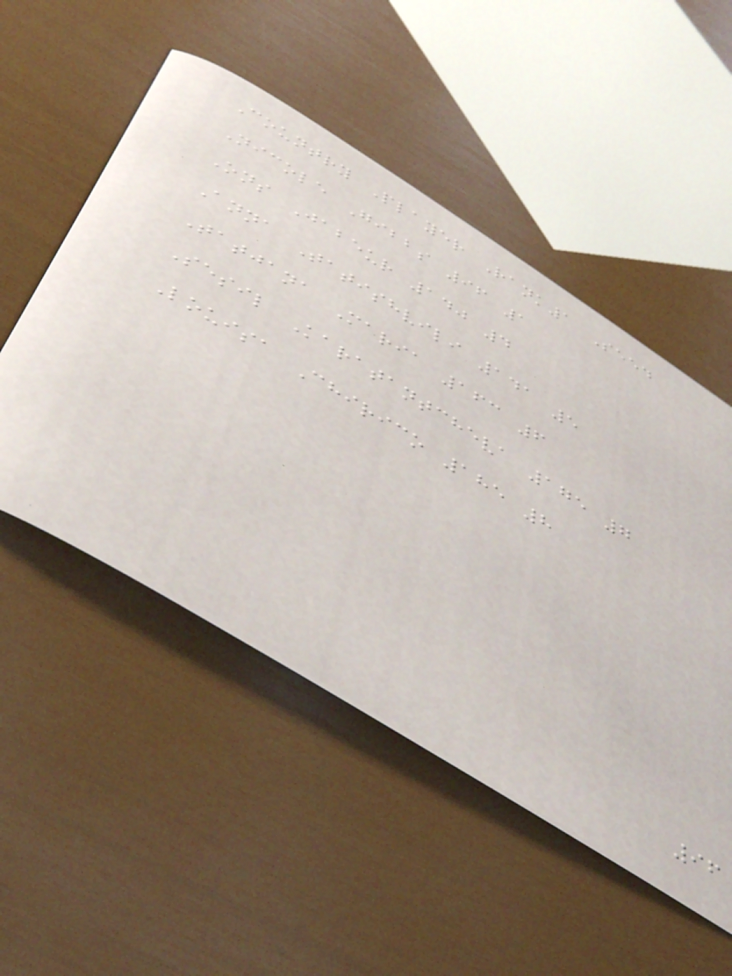Country Player Rank1 Seed
Nicole Gibbs 96 1
Ons Jabeur 140 4
Anna Tatishvili 141 5
Tatjana Maria 163 6
Sesil Karatantcheva 175 7
Louisa Chirico 185 8
96
